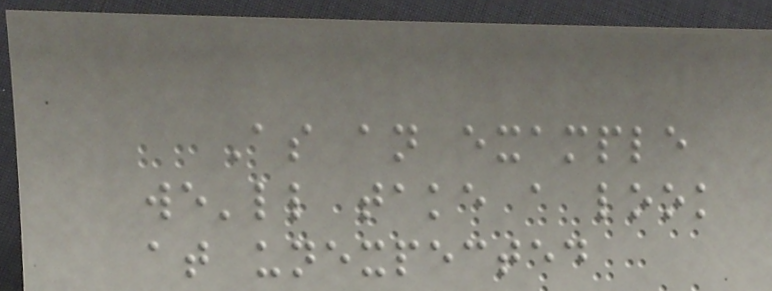As an example
we'll take a look
at unexpected
